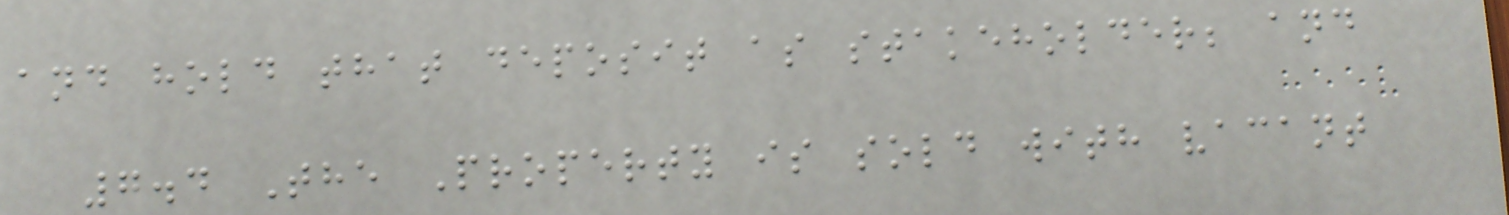and hold that deposit as stakeholder; and
7.4 The Property is sold with vacant
